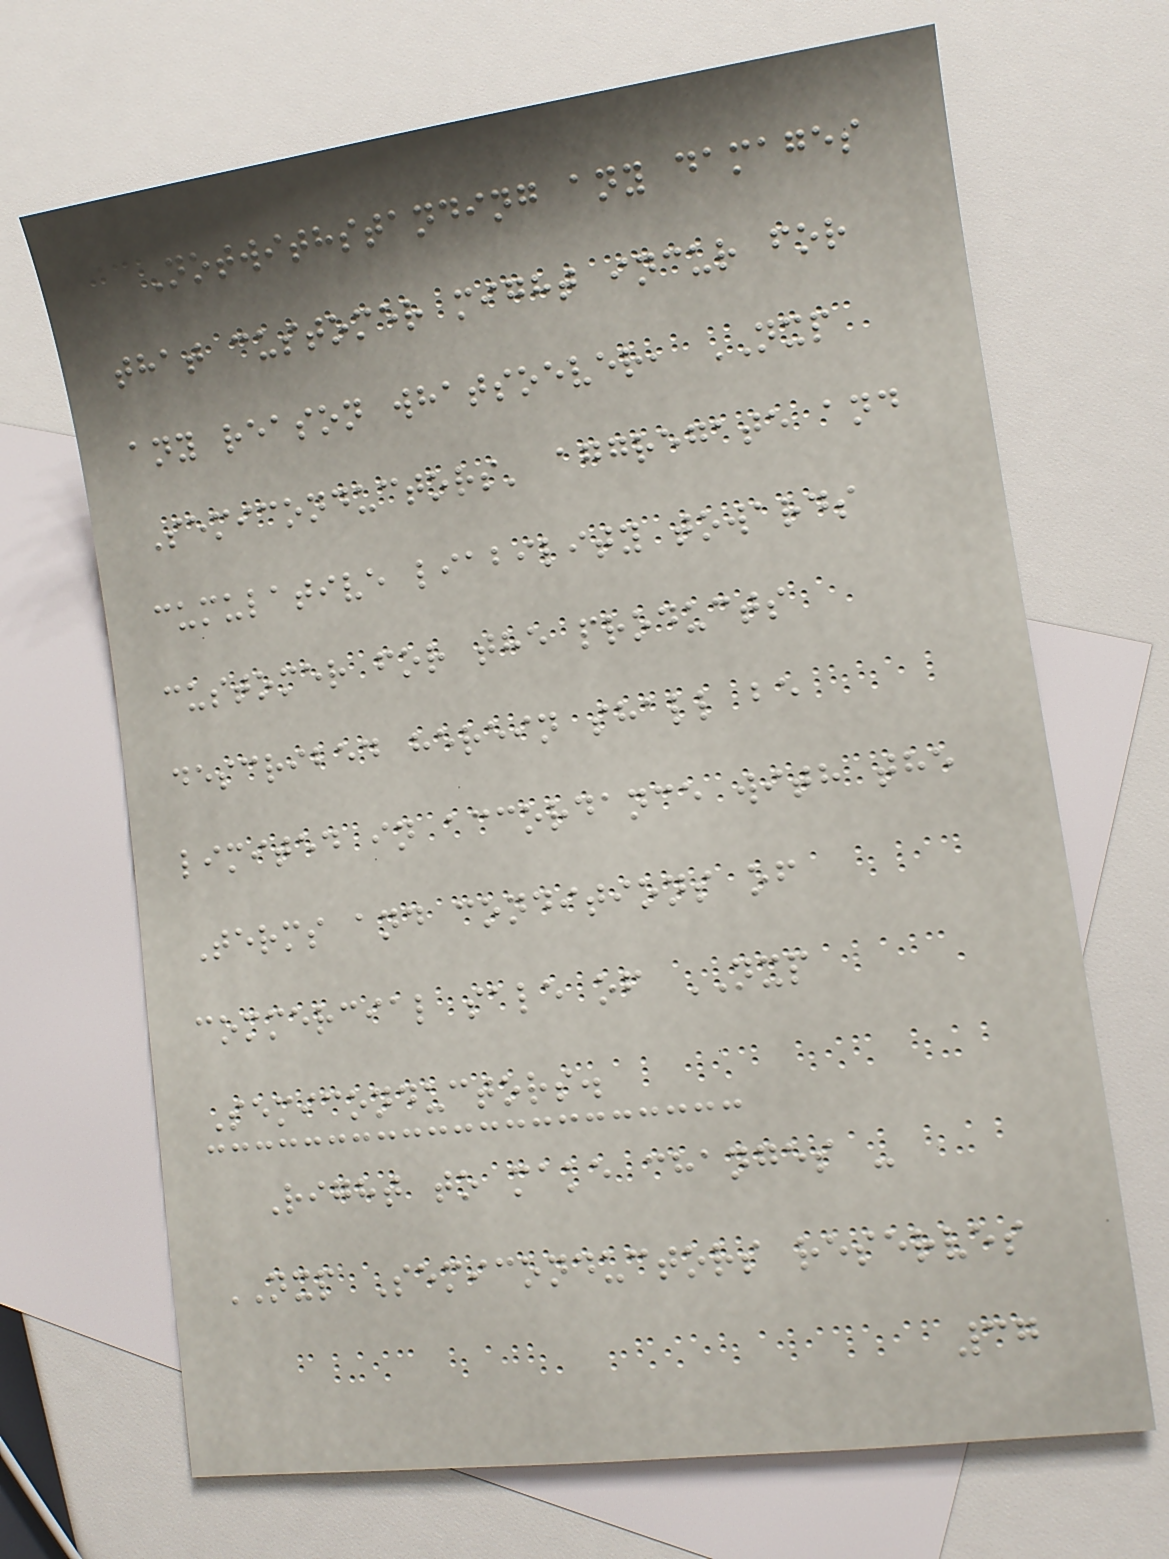Notwithstanding any damages
that customer might incur for
any reason whatsoever, NXP
Semiconductors' aggregate and
cumulative liability towards
customer for the products
described herein shall be
limited in accordance with the
Terms and conditions of
commercial sale of NXP
Semiconductors.
Right to make changes -
NXP Semiconductors reserves
37
